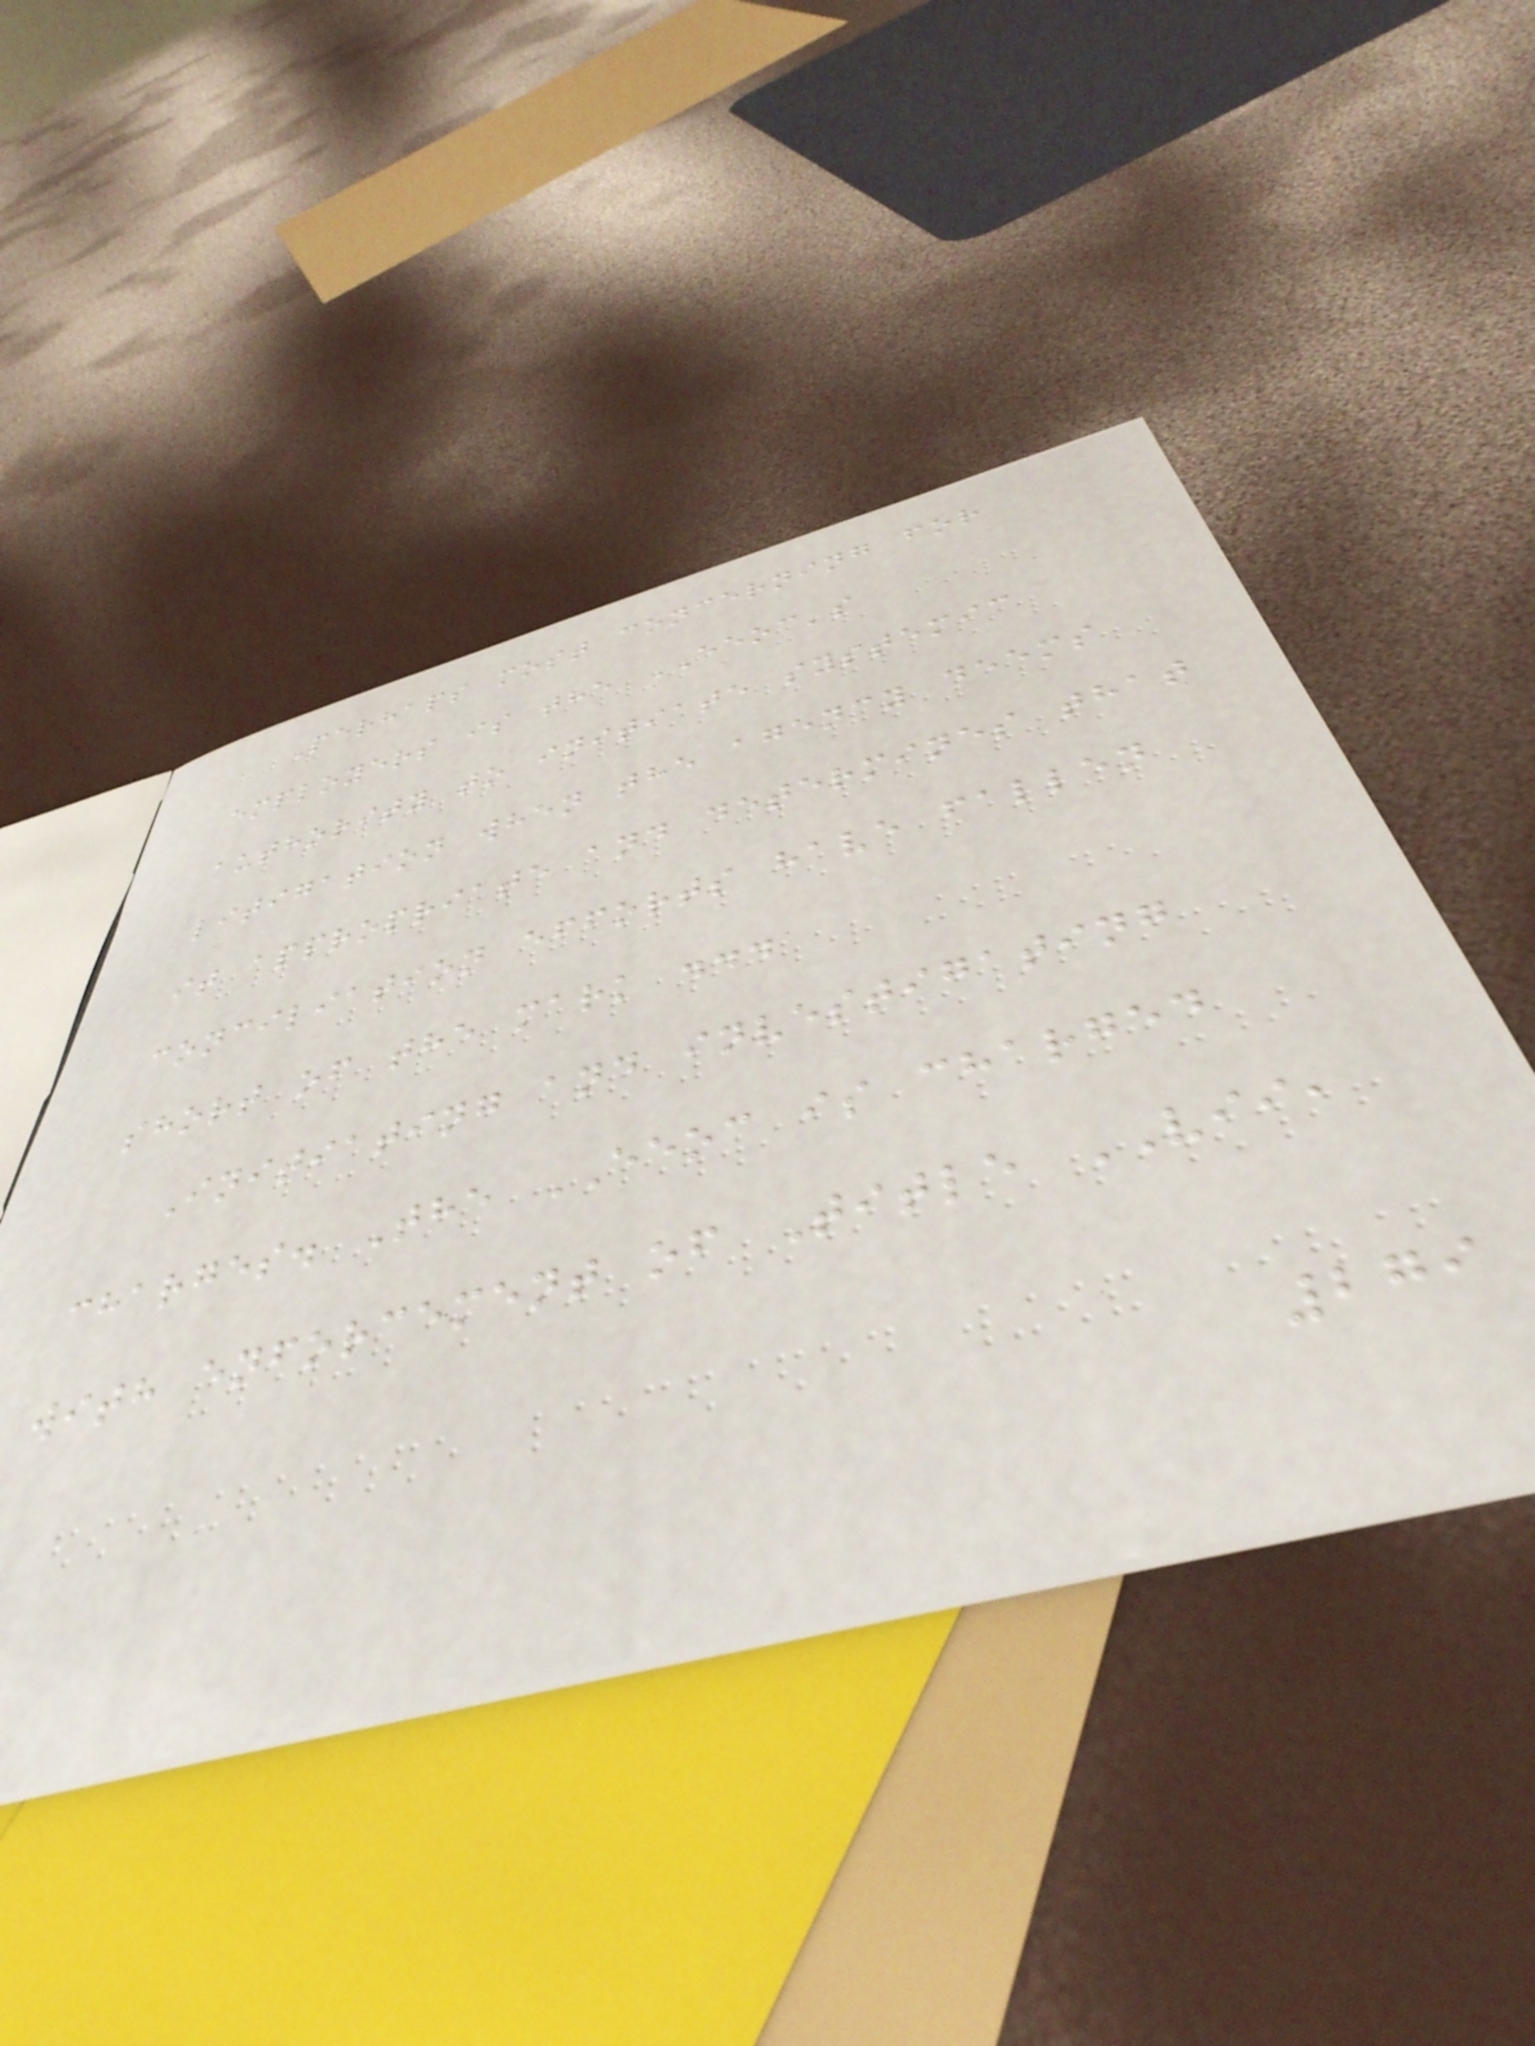Perhaps most concerning for
employers is the EEOC's
authority to initiate systemic
litigation when the agency deems
it appropriate and determines that
conciliation efforts have fallen
short of the mark ...
Initiating and investigating
charges. The EEOC is charged
with enforcement of Title VII,
279
